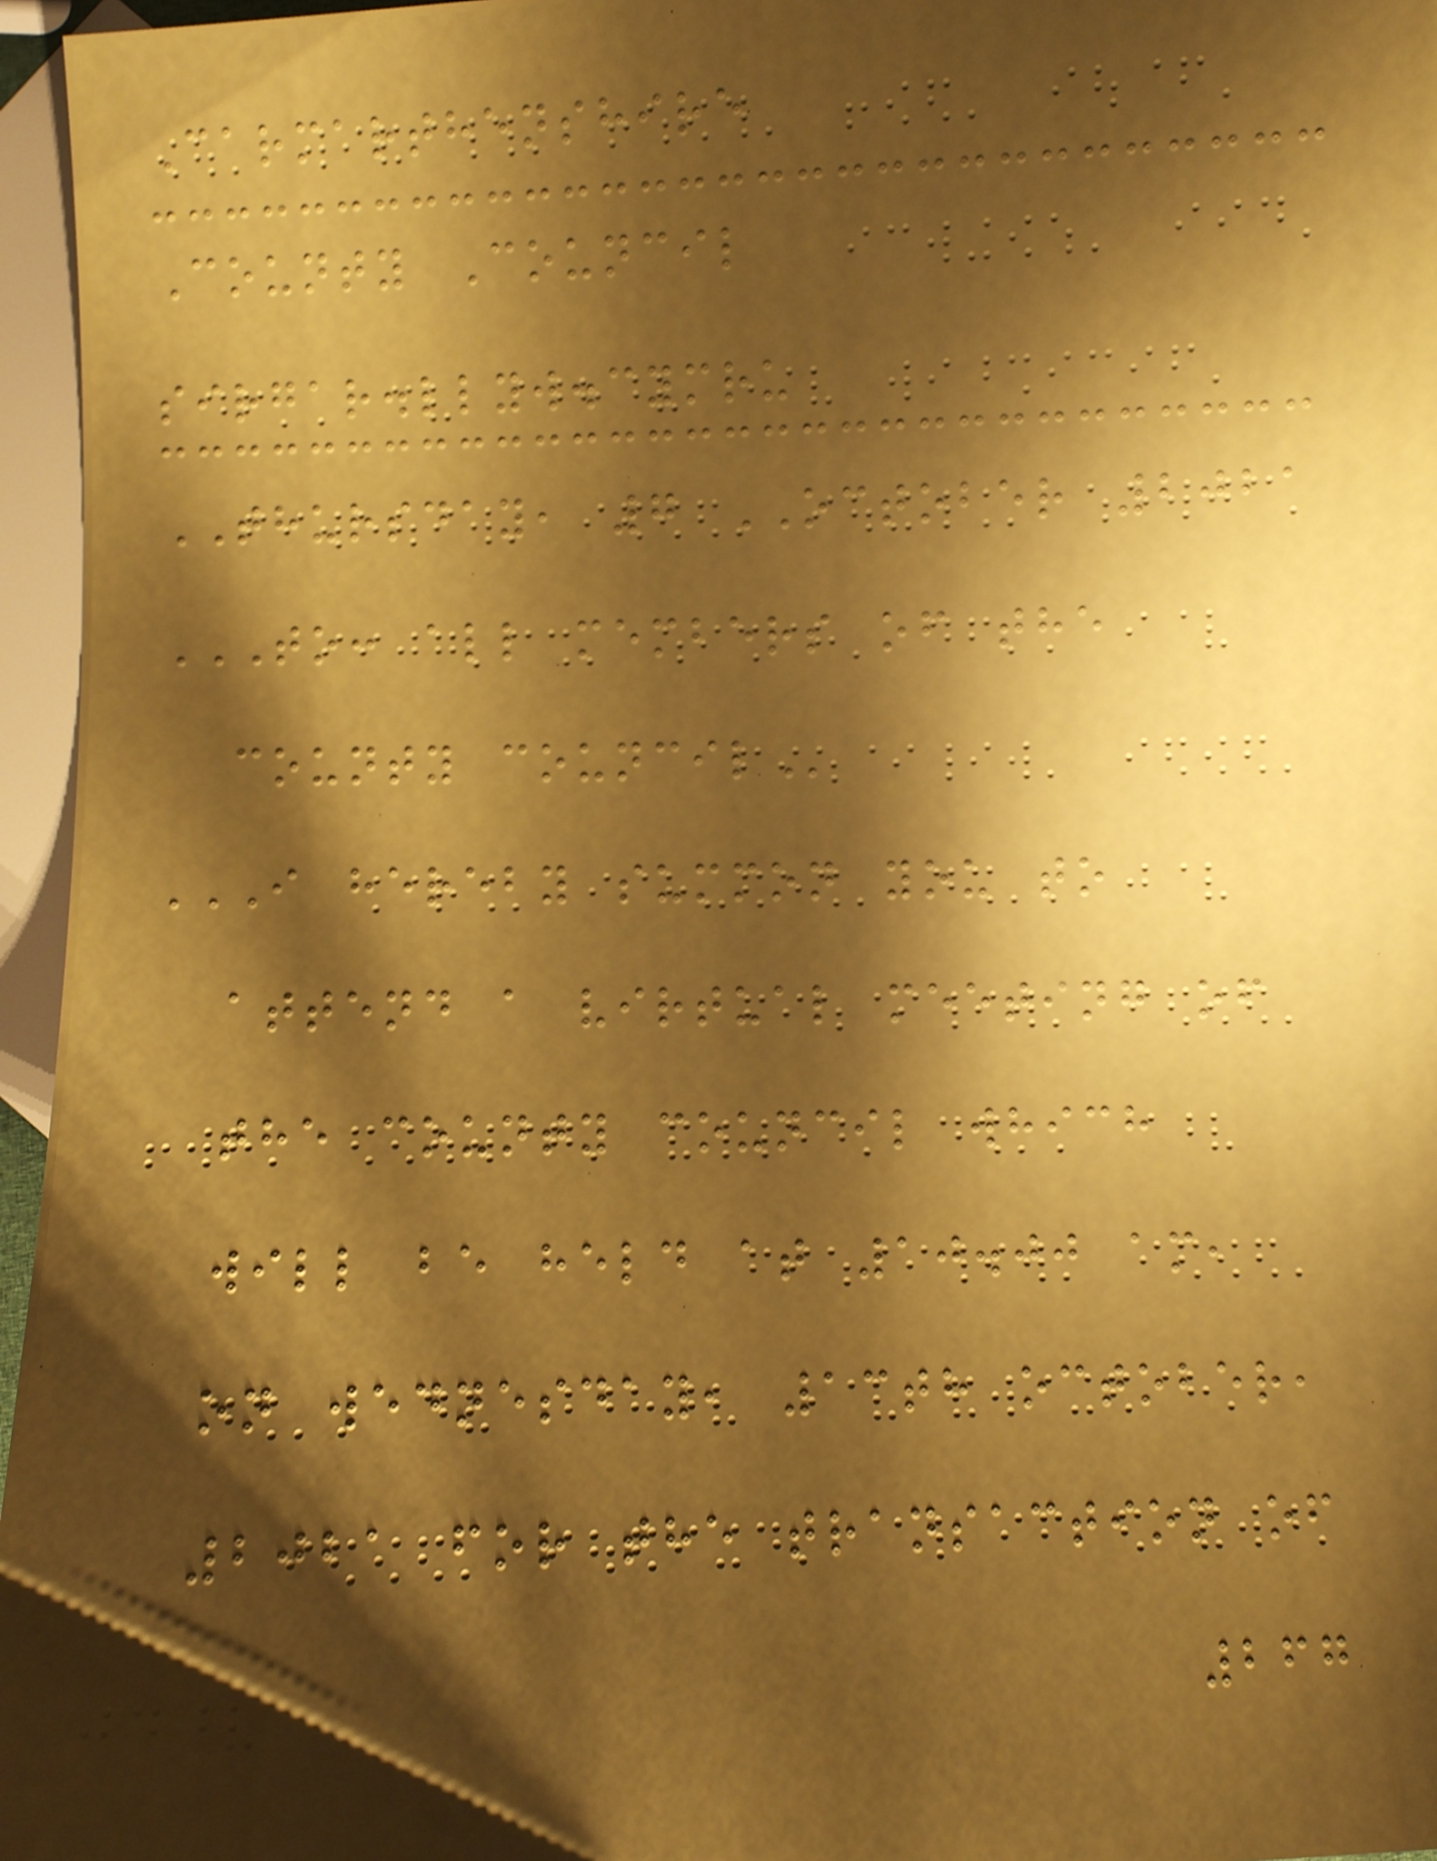Carmarthenshire
County Council
sirgar.llyw.cymru
THURSDAY, 7 OCTOBER 2021
TO: ALL MEMBERS OF THE
COUNTY COUNCIL
I HEREBY SUMMON YOU TO
ATTEND A VIRTUAL MEETING OF
THE COUNTY COUNCIL WHICH
WILL BE HELD AT 10.00 AM,
ON WEDNESDAY, 13TH OCTOBER,
2021 FOR THE TRANSACTION OF
267
